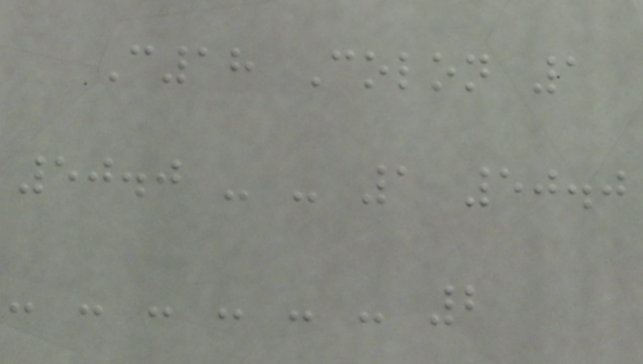C18 Colon 1
50.0 - - 1 50.0
- - - - - - 2
